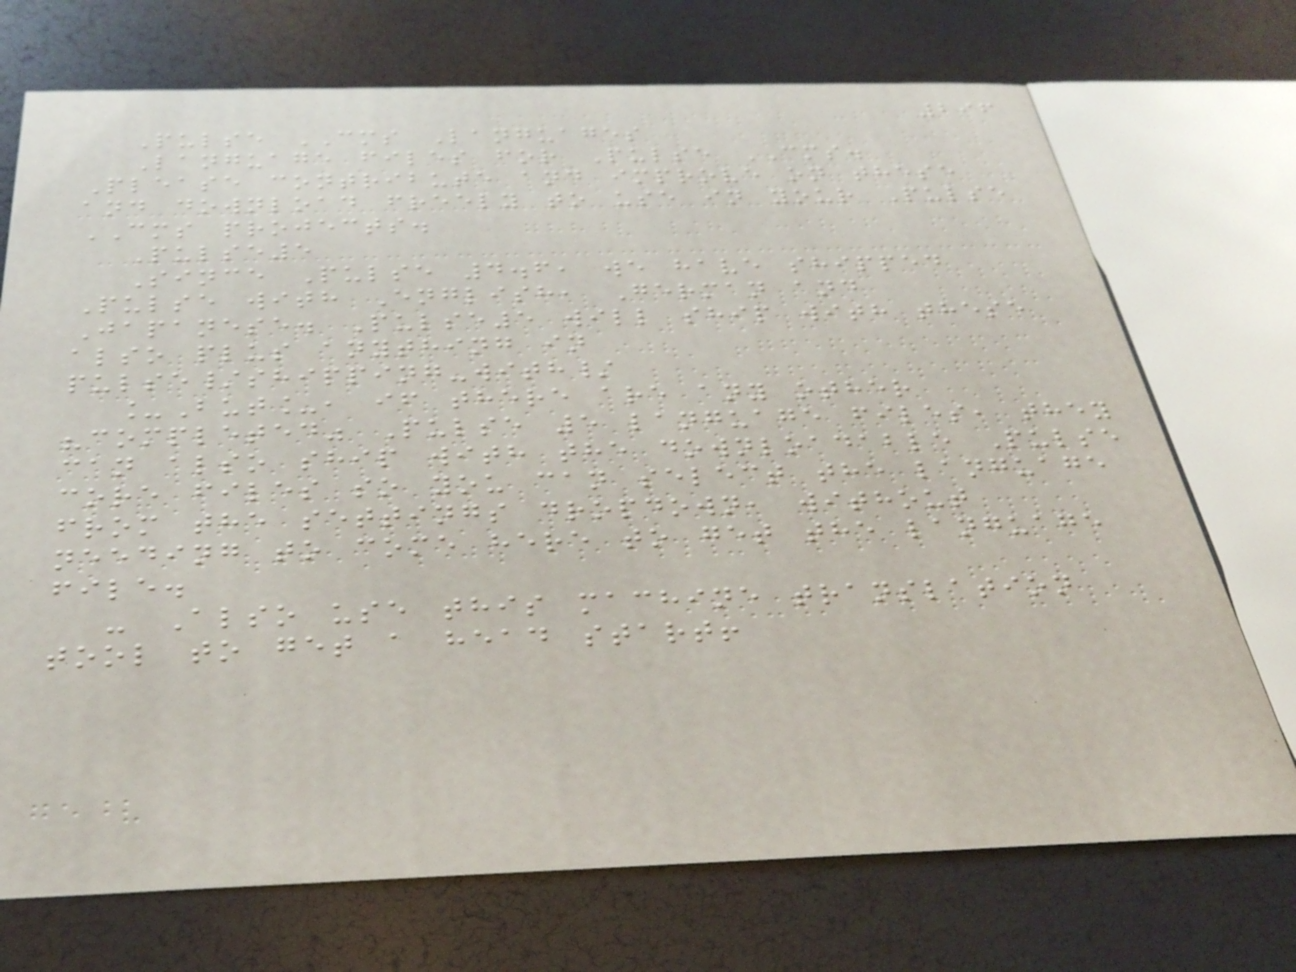296
Pulse CMS Languages
Language files for Pulse CMS.
Please contribute and improve on these
and download freely to use in your Pulse
CMS projects.
Pulse5
Since Pulse 4.6, we have shipped
Pulse with English, German and
Japanese. Pulse5 will ship with these
also plus anything in
pulse/shipping-with/
_But_, if there are any other
"completed" Pulse 5 language files, they
can also ship with the downloadable Pulse
core files so you can select the language
from the settings dropdown, without
needing to come here to get the language
file.
- Also use this machine translation
tool to get a head start!
